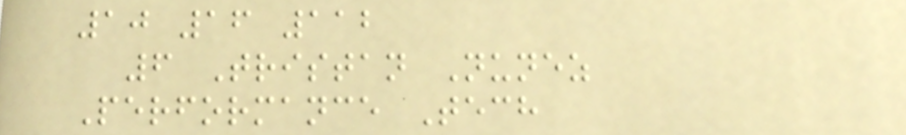10 16 112
6 Tristan Nunez
Performance Tech
